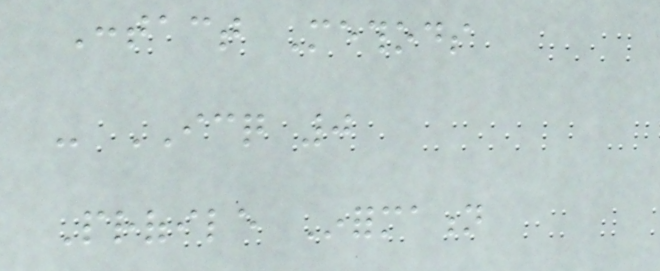Contact Methods
- ICQ 0
Profile Information
